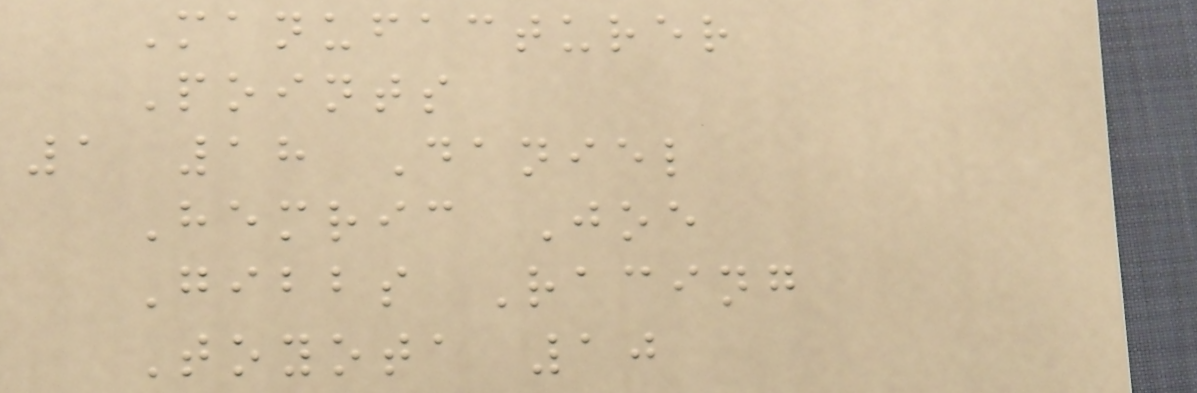Manufacturer
Points
1 18 Daniel
Hemric Joe
Gibbs Racing
Toyota 10
